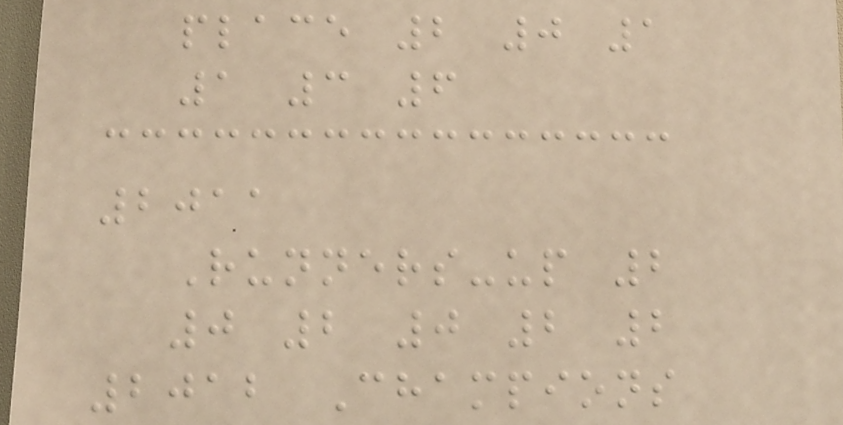place 2 0 1
1 3 6
2011
Runners-up 2
0 2 0 2 2
2012 Champions
